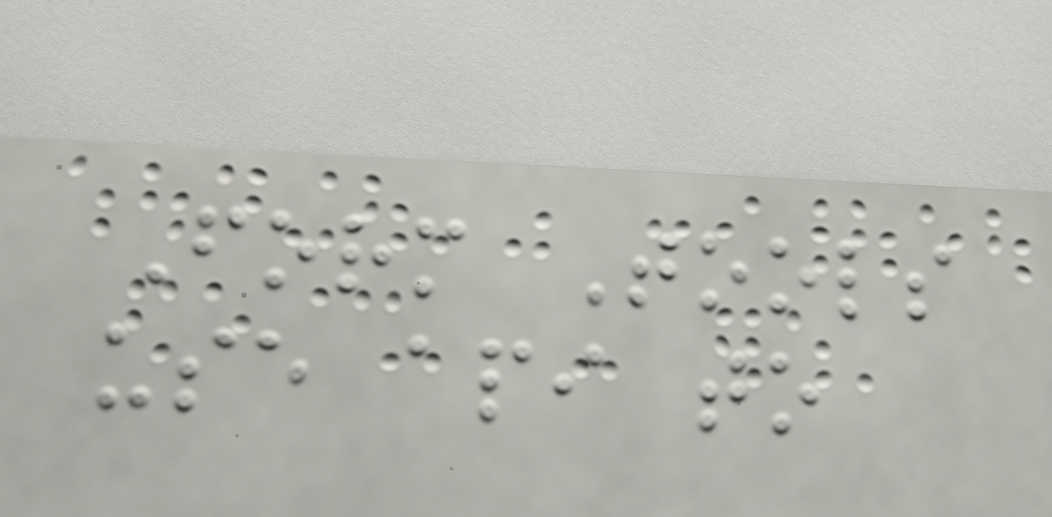Form Tools
use api to
